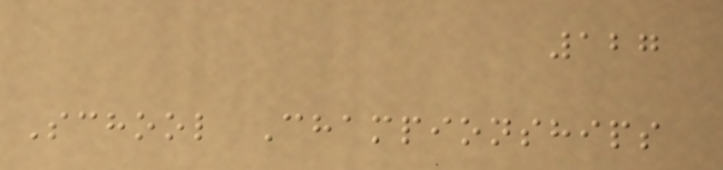127
School Championships
